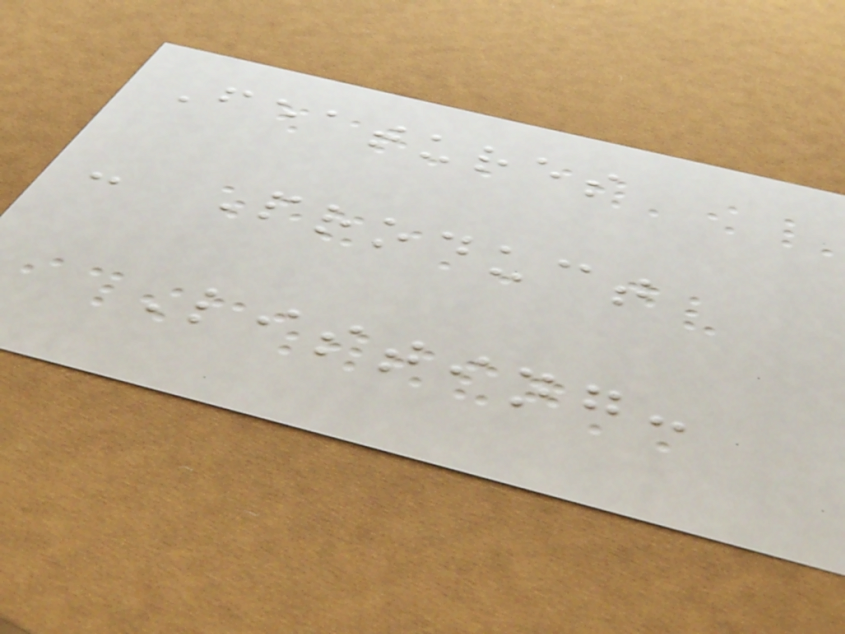Features
- Product
Listing:
